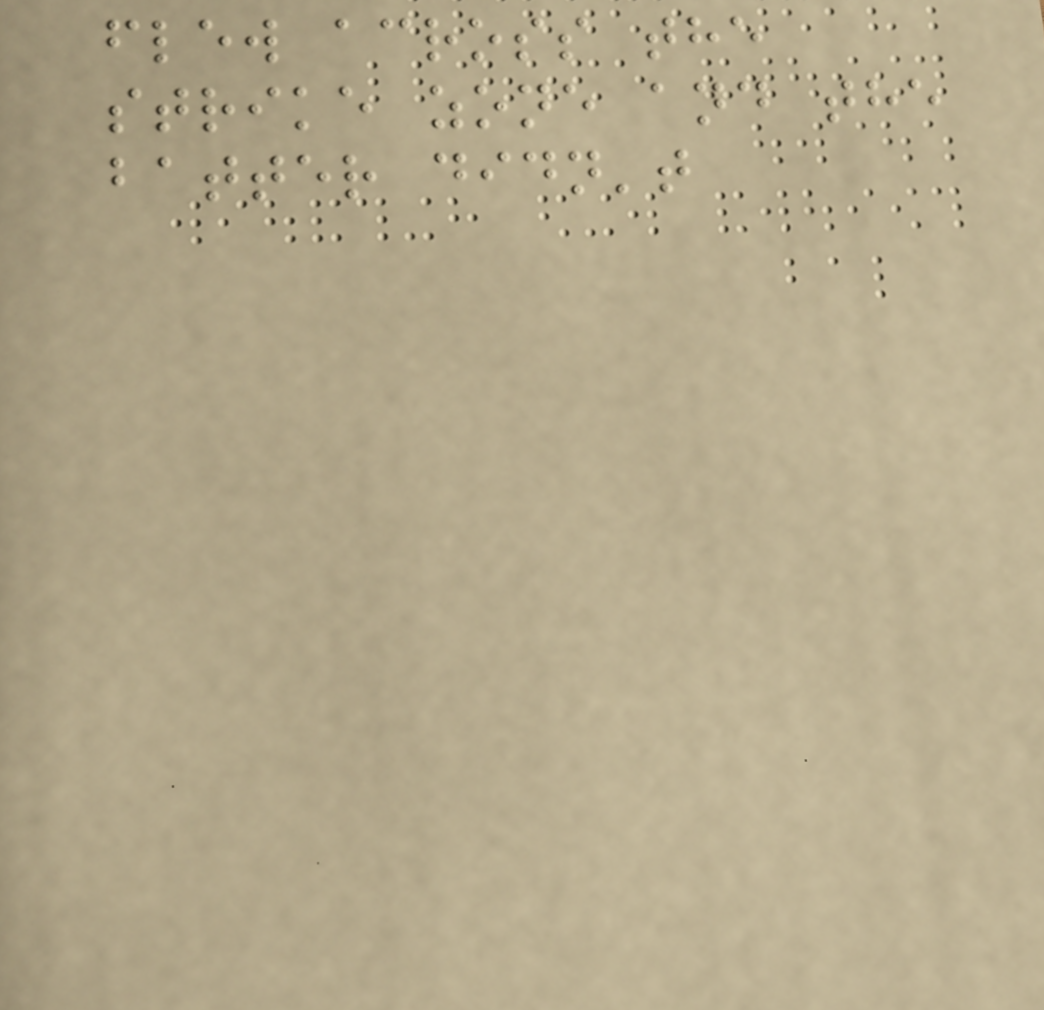flew across the
strike zone and the
batter didn't
